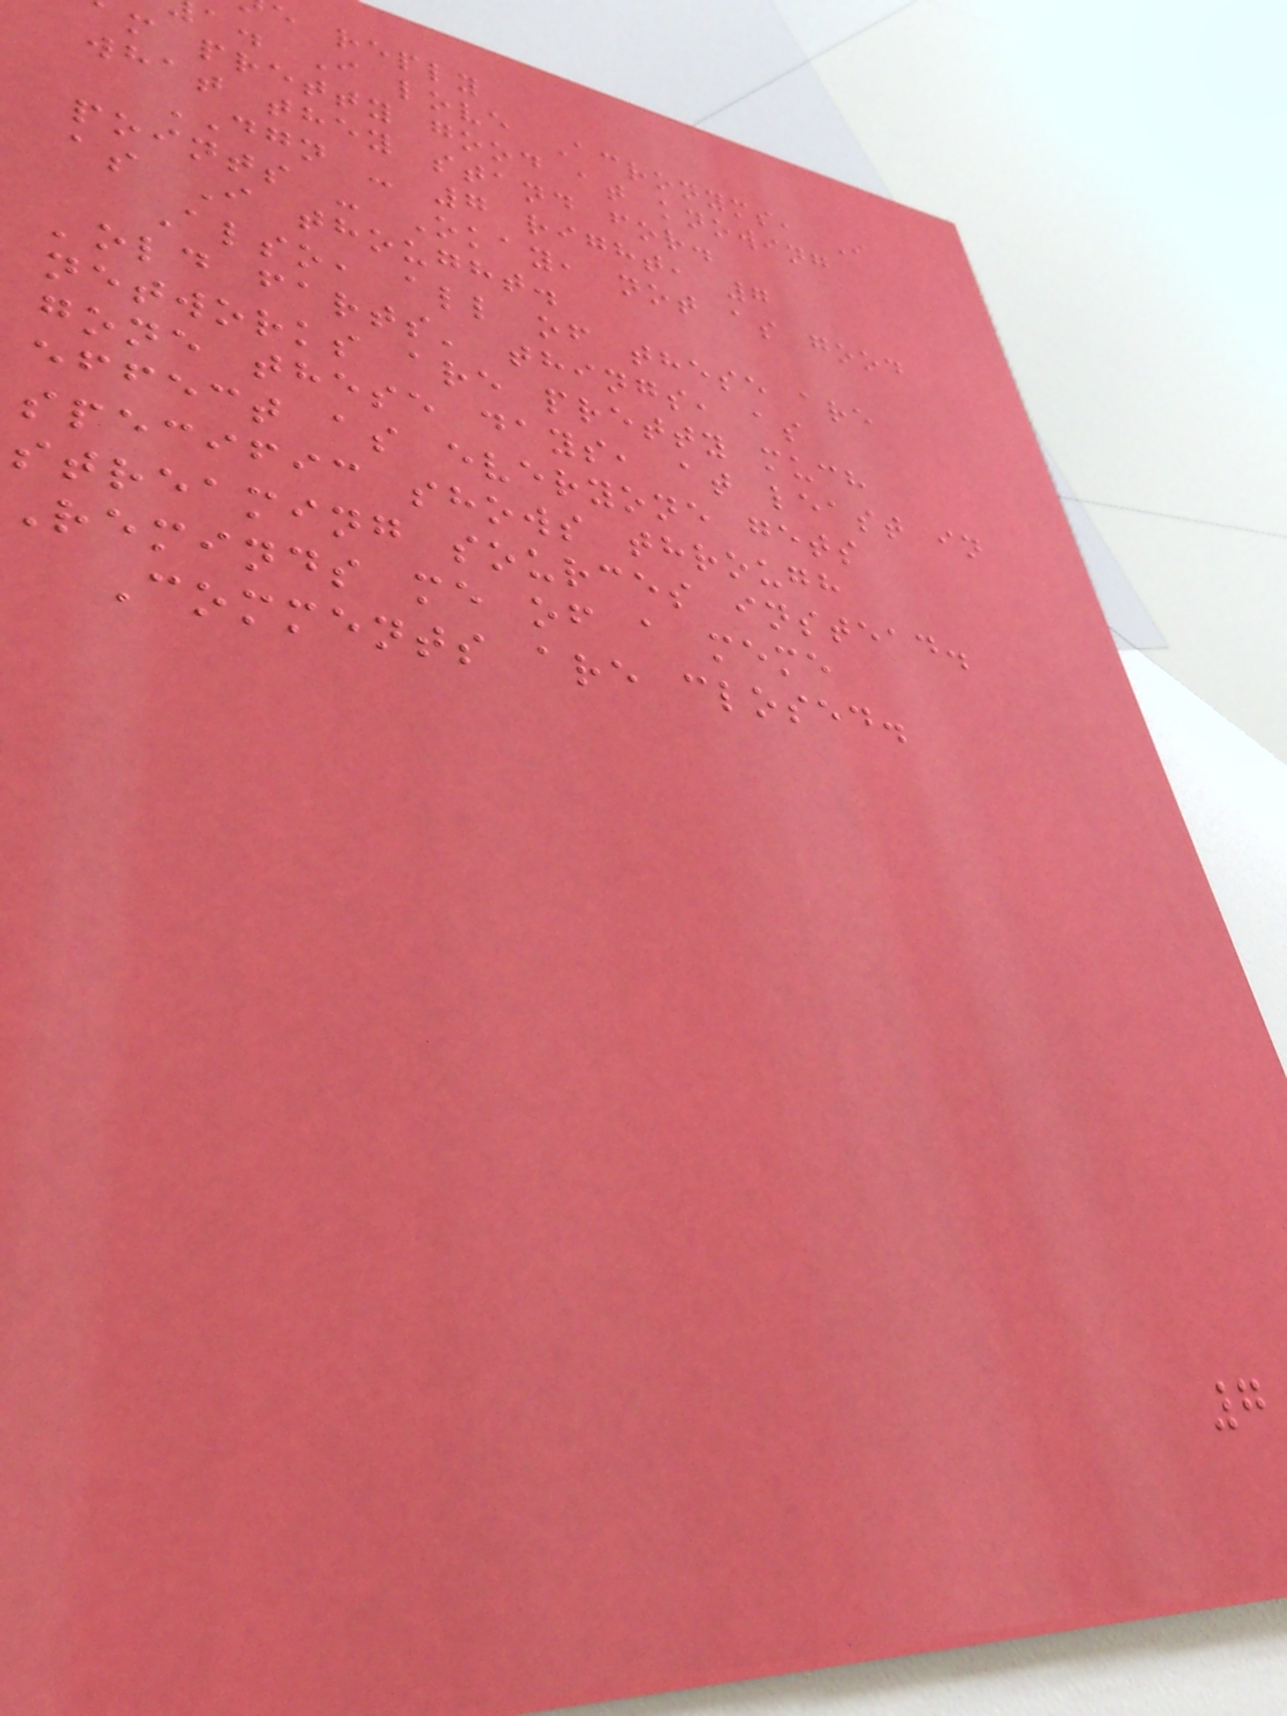e reply
a. I love Acronyms, I
m pretty good at knowing
what they stand for.
DGN - 7 right, 7
points - Okay, not as good
as I thought.
Also, all of these are
'old farts' things, as
networks are pretty much
gone these days, at least in
effect as everyone gets
specific shows through
streaming sources instead.
Reminds me of a meme
Comments are closed.
7
